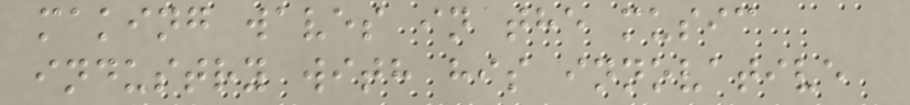making waves in the music
industry with his innovative
